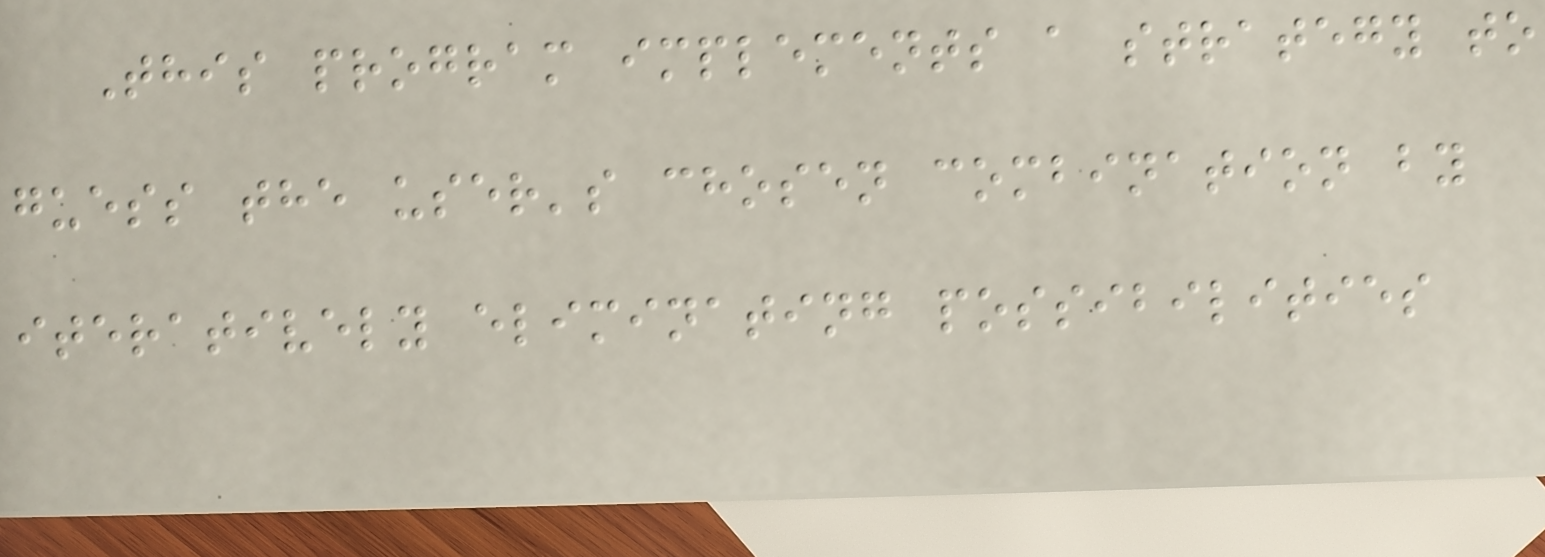This program implements a strategy to
guess the user's chosen combination by
iteratively eliminating possibilities
